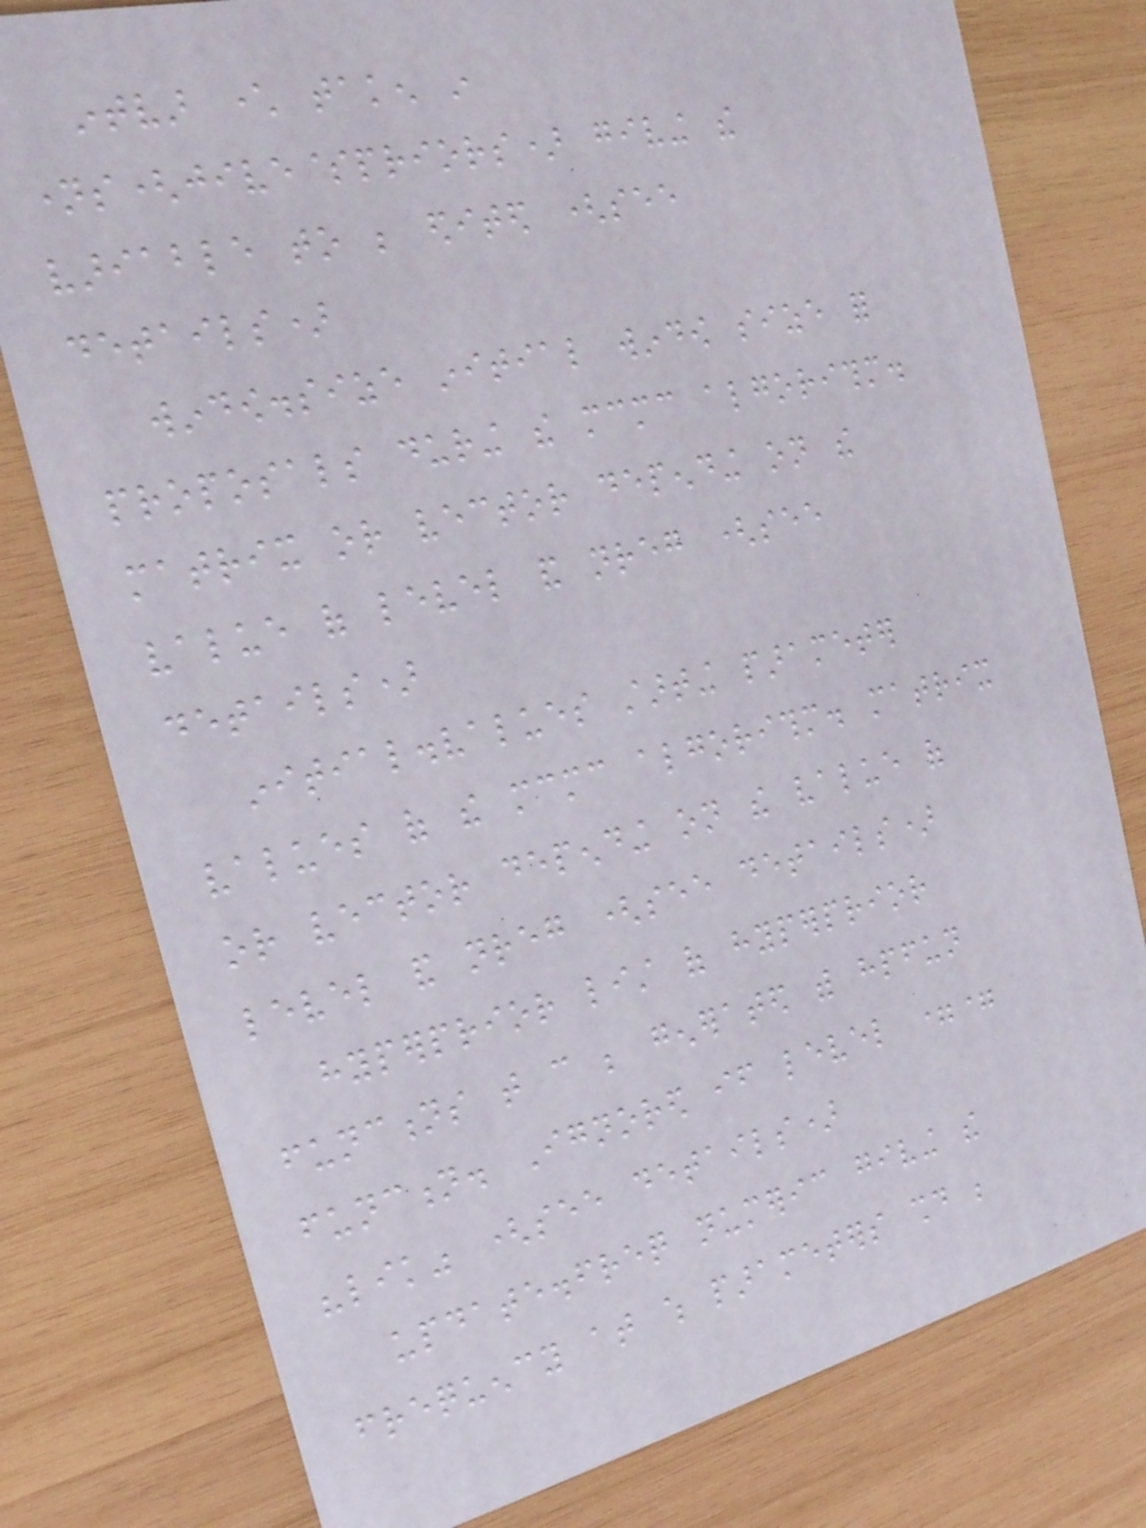intvar character taken in
names(jive$priors) giving the
variable to be edited (see
details)
window.size initial window size for
proposals during the mcmc algorithm.
matrix or vector depending on the
value of level and nreg (see
details)
initial.values starting parameter
values of the mcmc algorithm. matrix
or vector depending on the value of
level and nreg (see details)
hyperprior list of hyperprior
functions that can be generated with hpfun
function. Ignored if level ==
"lik" (see details)
update.freq numeric giving the
frequency at which parameters should be
